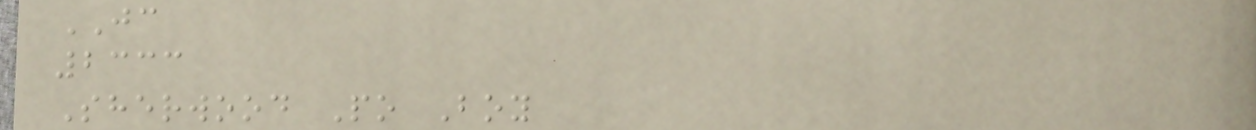JC
2333
Sherwood Po Boy
